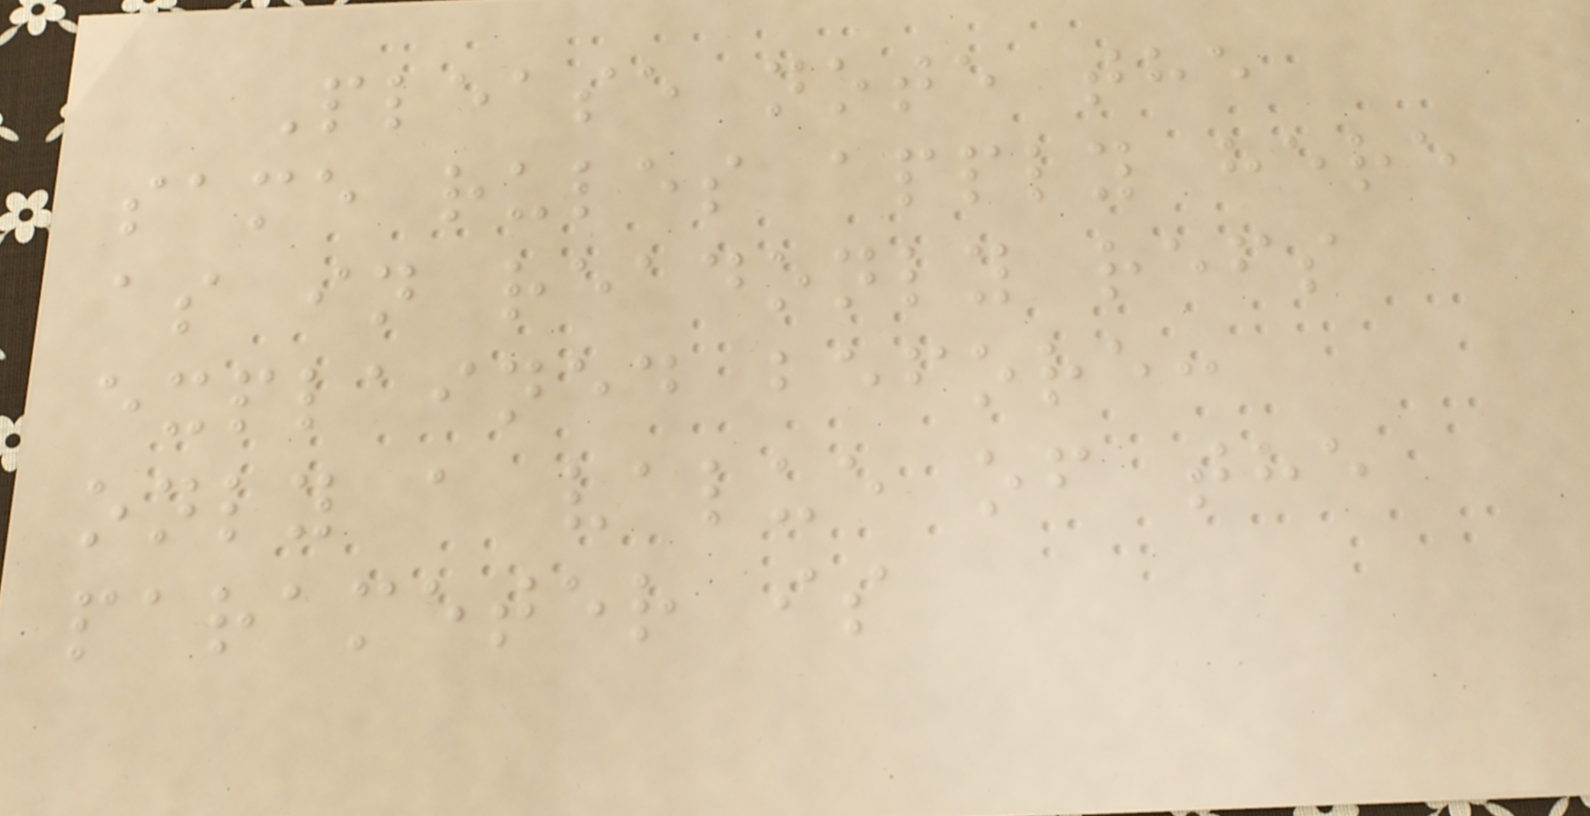Please note the
same rules apply here
as in readonly refs
explained before:
only a value of the
parameter is
